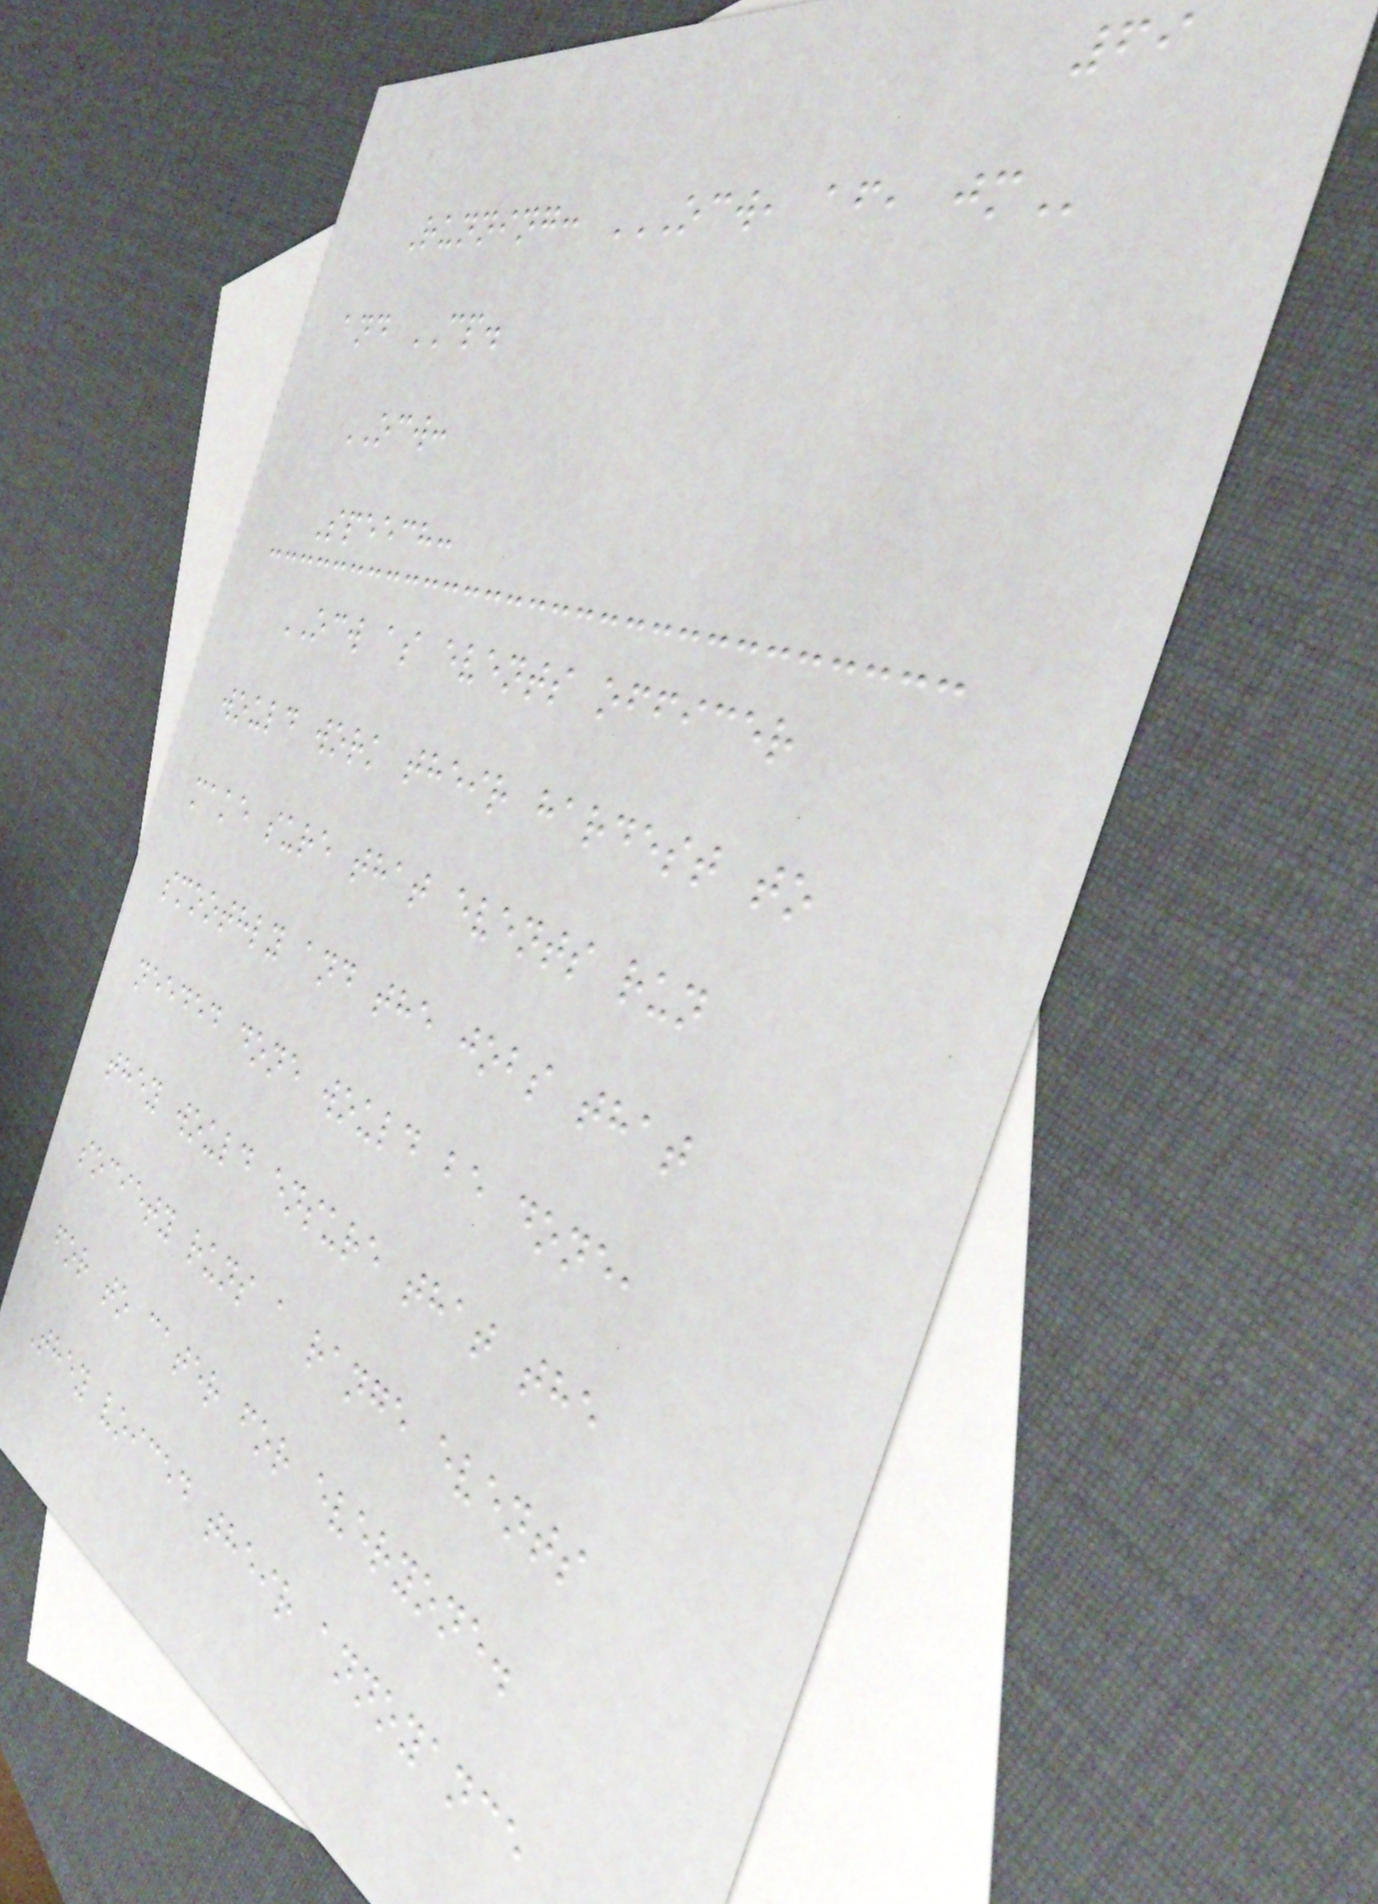69
Running: OCW, AF, JM
and CP.
OCW:
Speech:
OCW as events officer
would work their hardest to
make sure that events run
smoothly and the jobs that
needed done would be done,
they would ensure that the
society runs a range events
for to cater for everyone.
They voiced their annoyance
